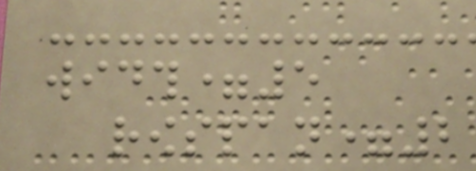width=5
rowspan=2
